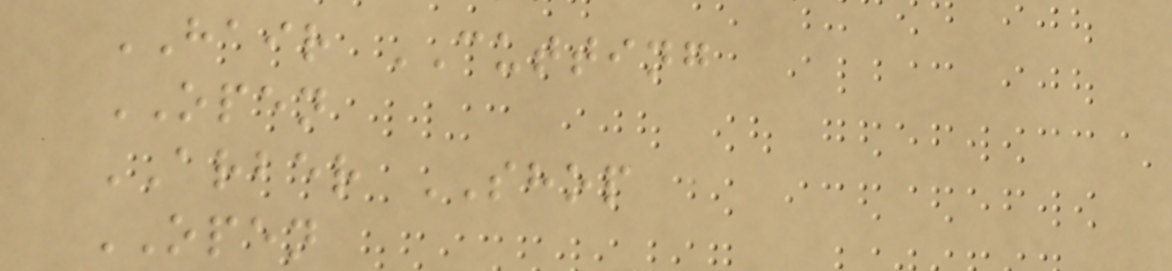HAIR CUTTING
OPEN
ARBER SHOP
OPEN
